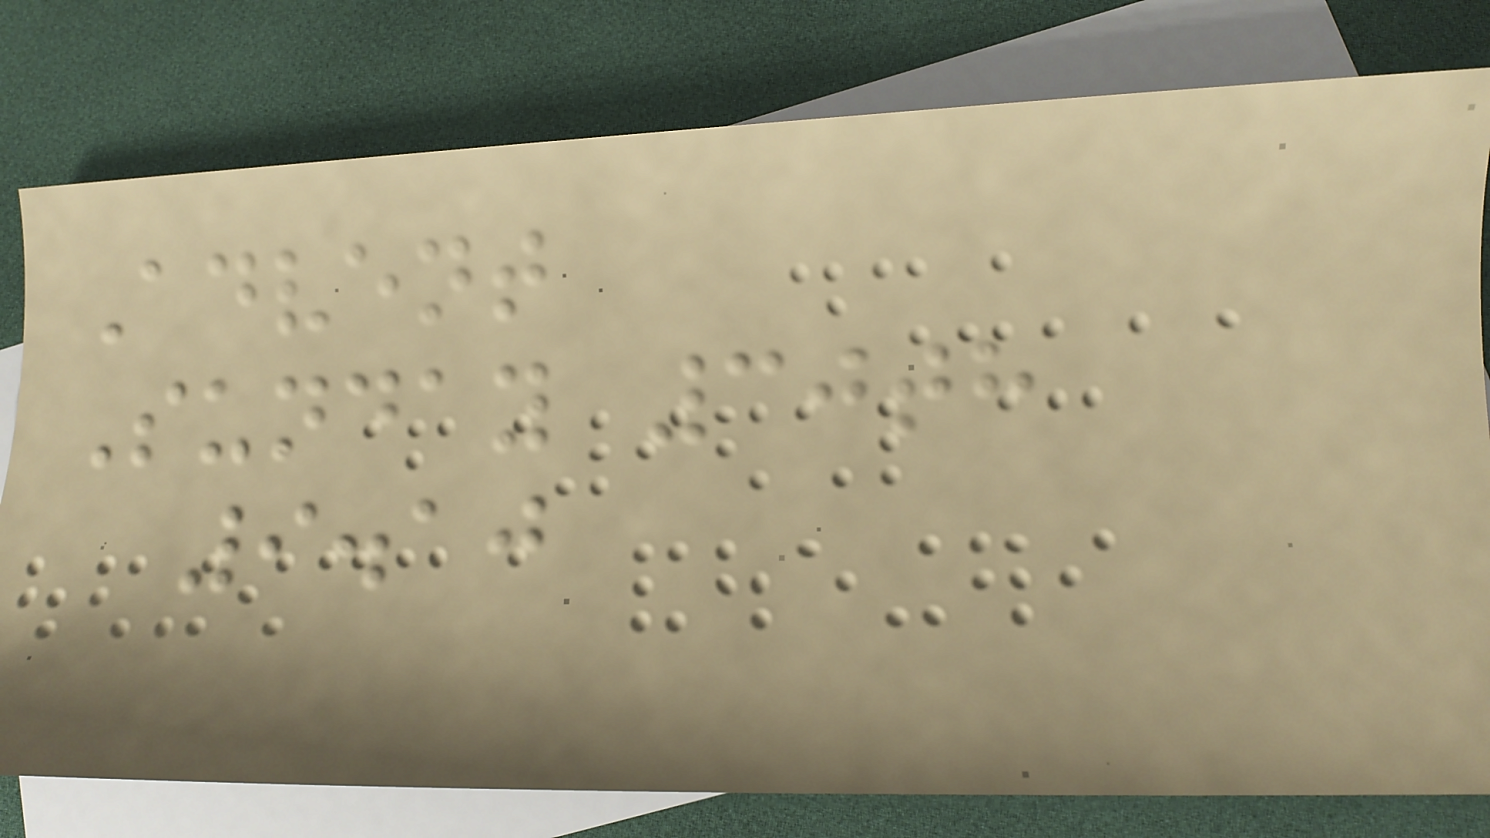Advent
Sunday 30th
9.10
